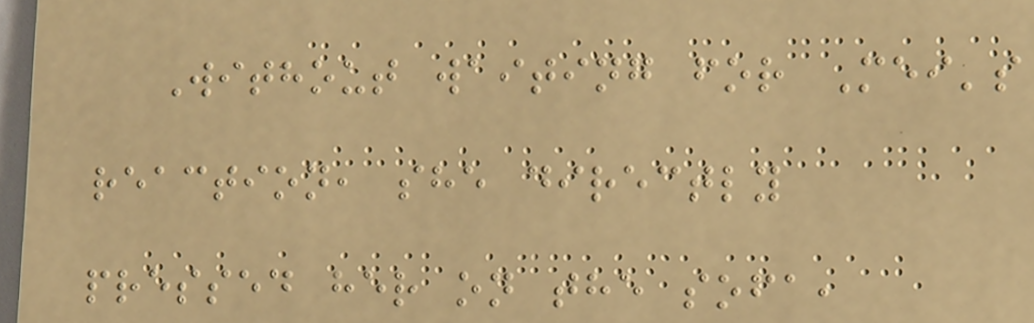Without waiting for Mei's
reaction, she directly
pressed her on the sofa,
